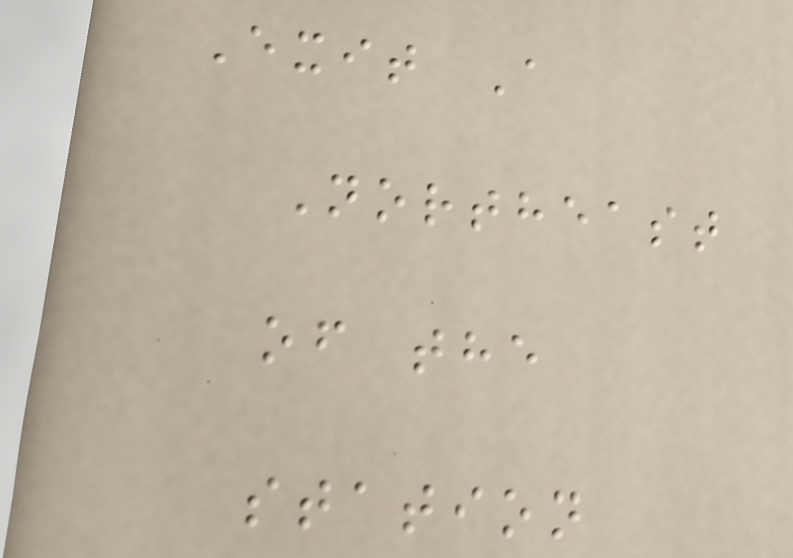Exit A
Northeast
of the
station
